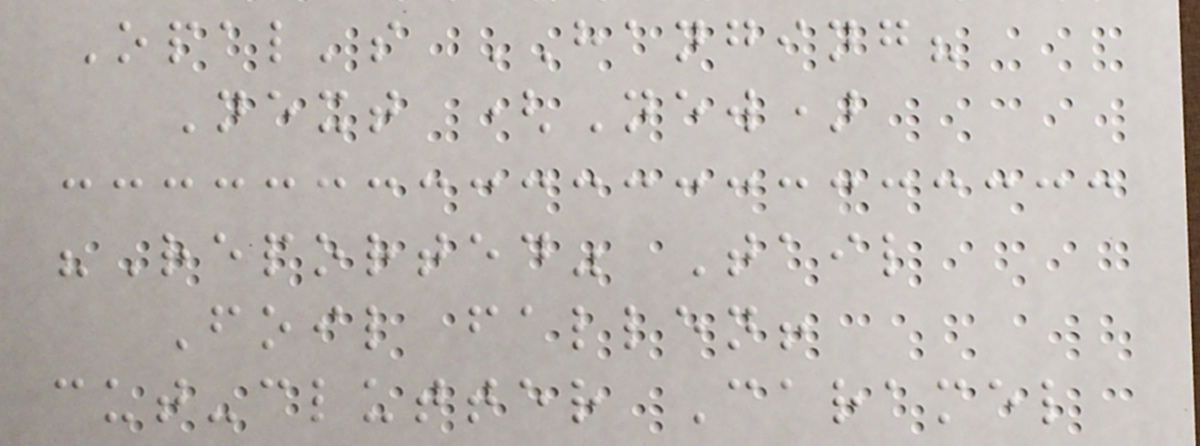Opal's HANGING?
Next (New)
"Reported" Tail
Foil fallen!
cut-clutter Caramel
